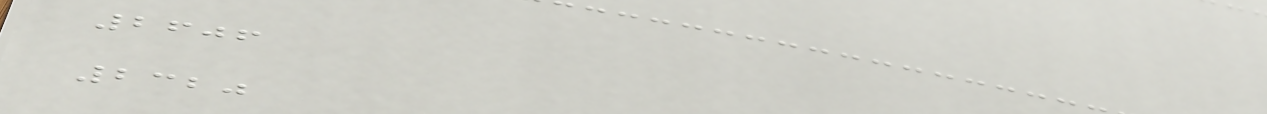2606
2320
